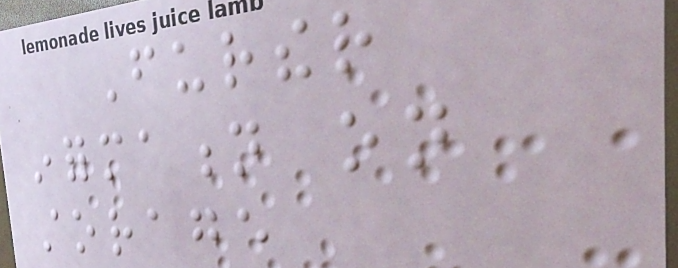Further
information on
storage
